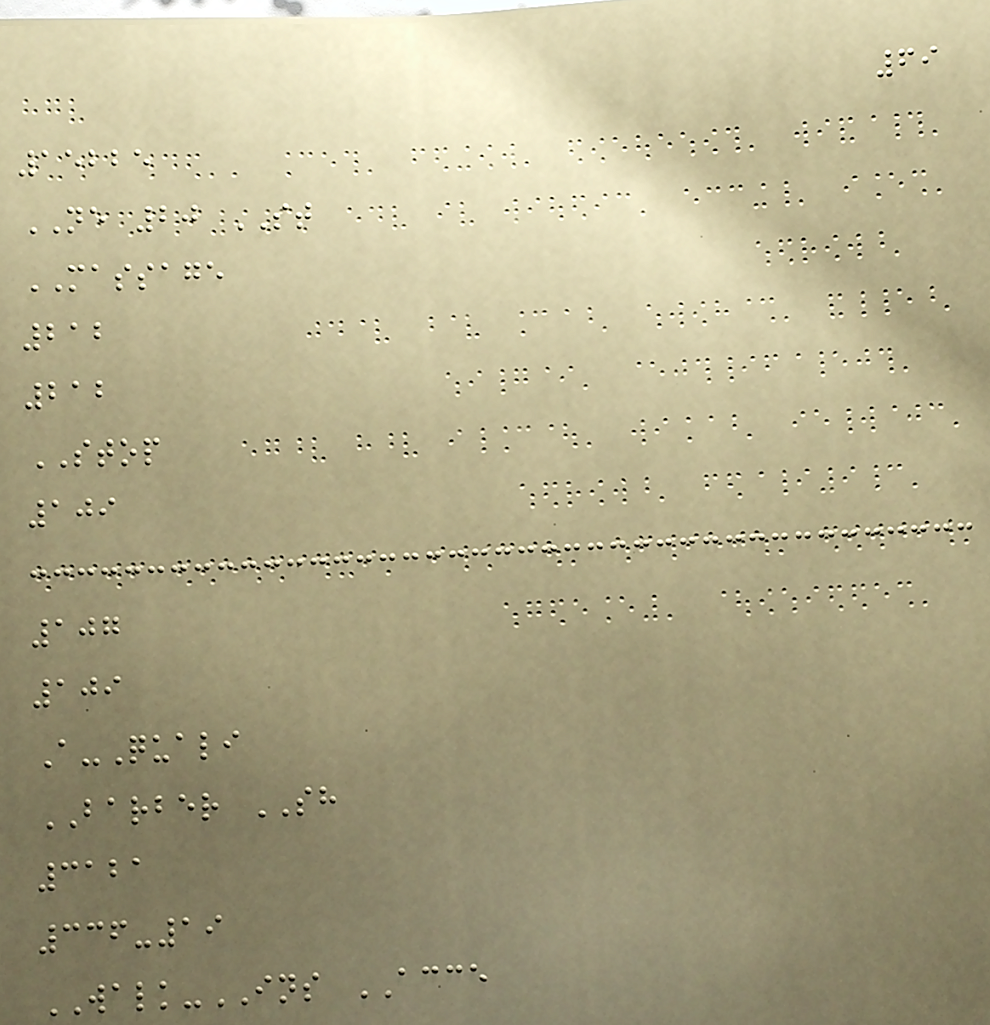69
15225
NE 20 ST
MASSAGE
212
212
STOP
109
107
109
A-Quali
BARBER SH
3121
336-19
WALK-INS ACCE
